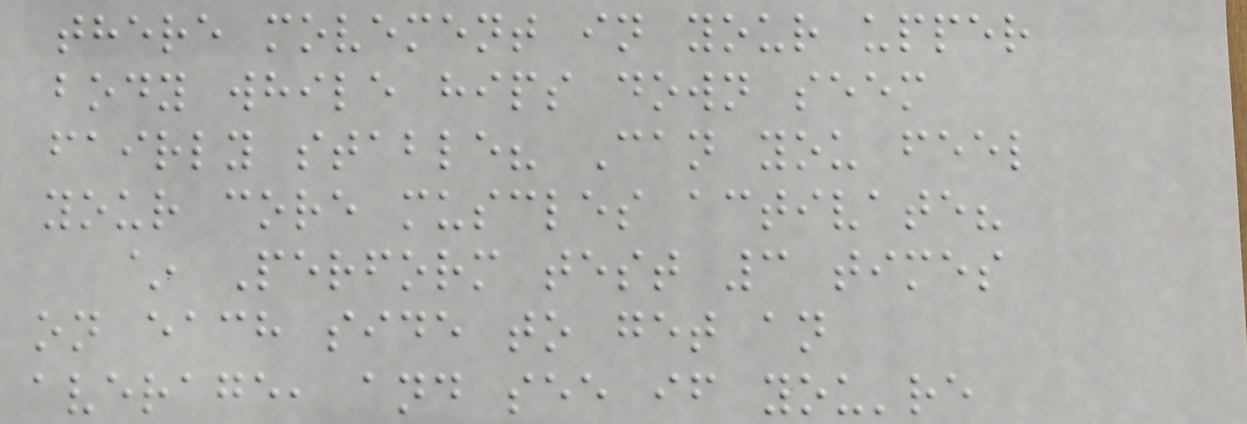there movement in your upper
body while hips down seem
fairly stable? Can you feel
your core muscles activate?
~ Perform test 3 times
on each side to get an
average, and see if you're
